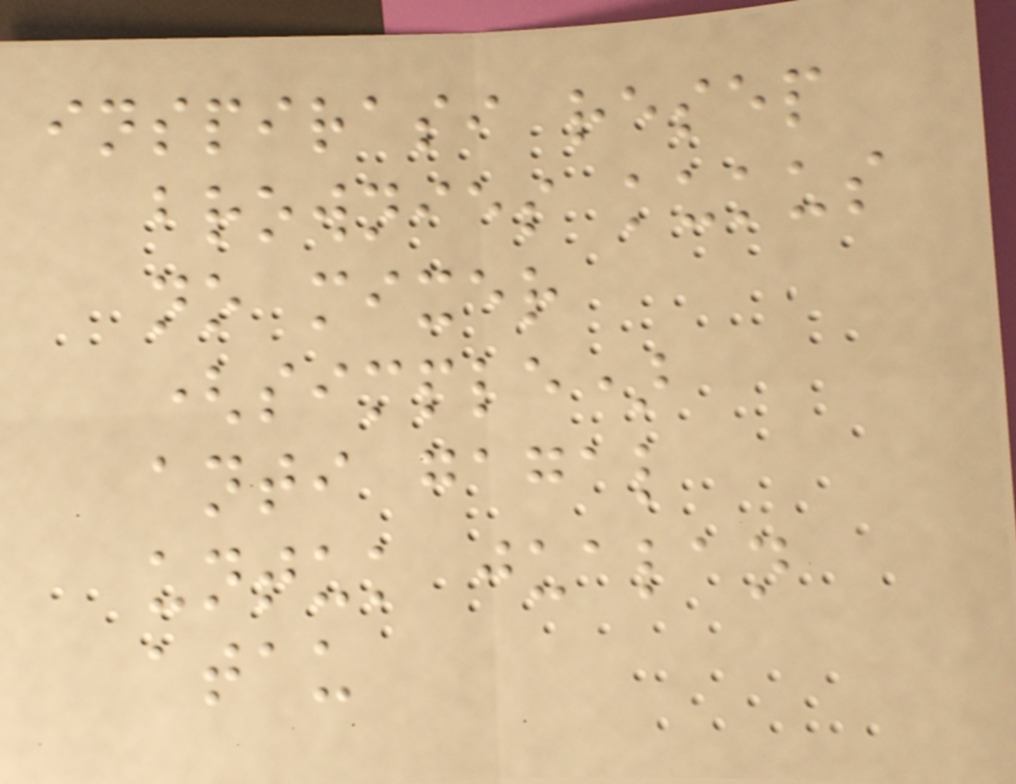inspirasi resep
brownies kukus
no mixer
(simple)
anti gagal
untuk jualan
atau
